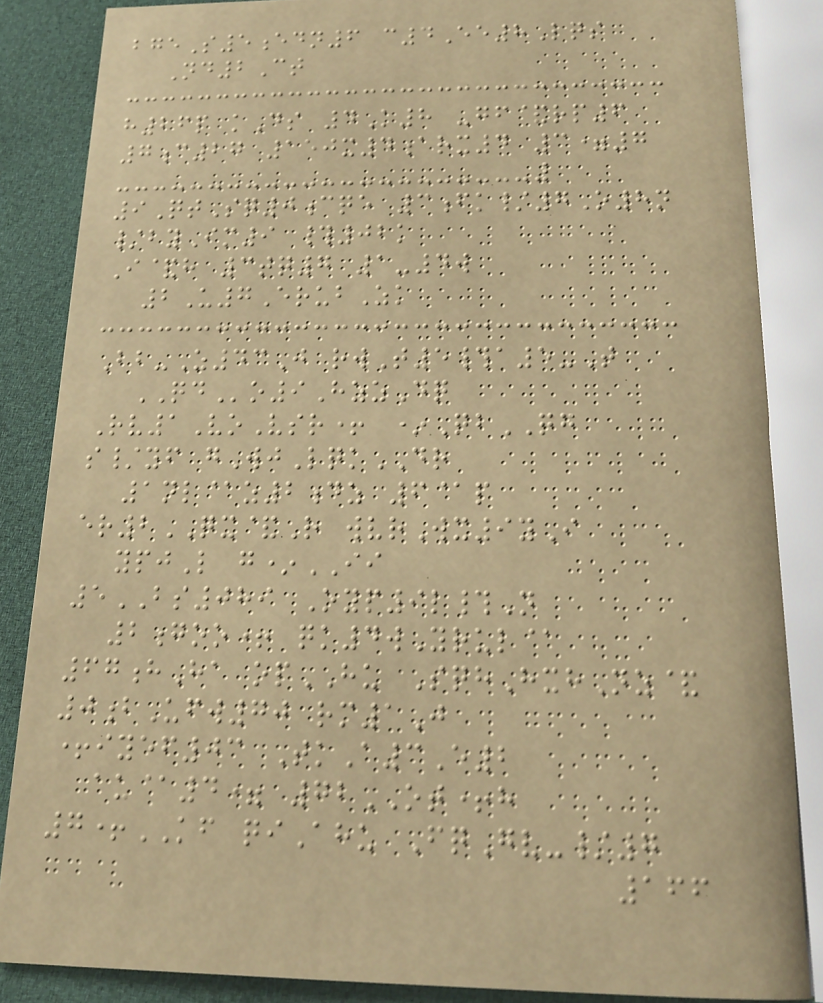bgeS5edn6 c4Ee8Lqs
Nd2Ct
h26p kDs 4K8 -gf&rp6
7c27 150x4arx4 3=7
9QtSq0cqe 3fk/7O8n
/byIm9 #02k
I&h 3tq7 1-4w
2U7ErubZk
Bb-Z43J rwT5#a5-T
QDo9HzzDq
Rv1VoVsr+ *QbQG
s/yf gWjLqkDR
1nl@z2dz 6@p
er2QX&R wvrWx9yI
ypjL g*II
5BS089 Oyp9l#N
2goo+ qk4wYrul@
67hHa opHU SqhHxhNz&
0bUfw70 rm1J
+iyef03 TkA3E2
au@4= 72OT+h
7+KF qiAhu FqGv-/7
166
